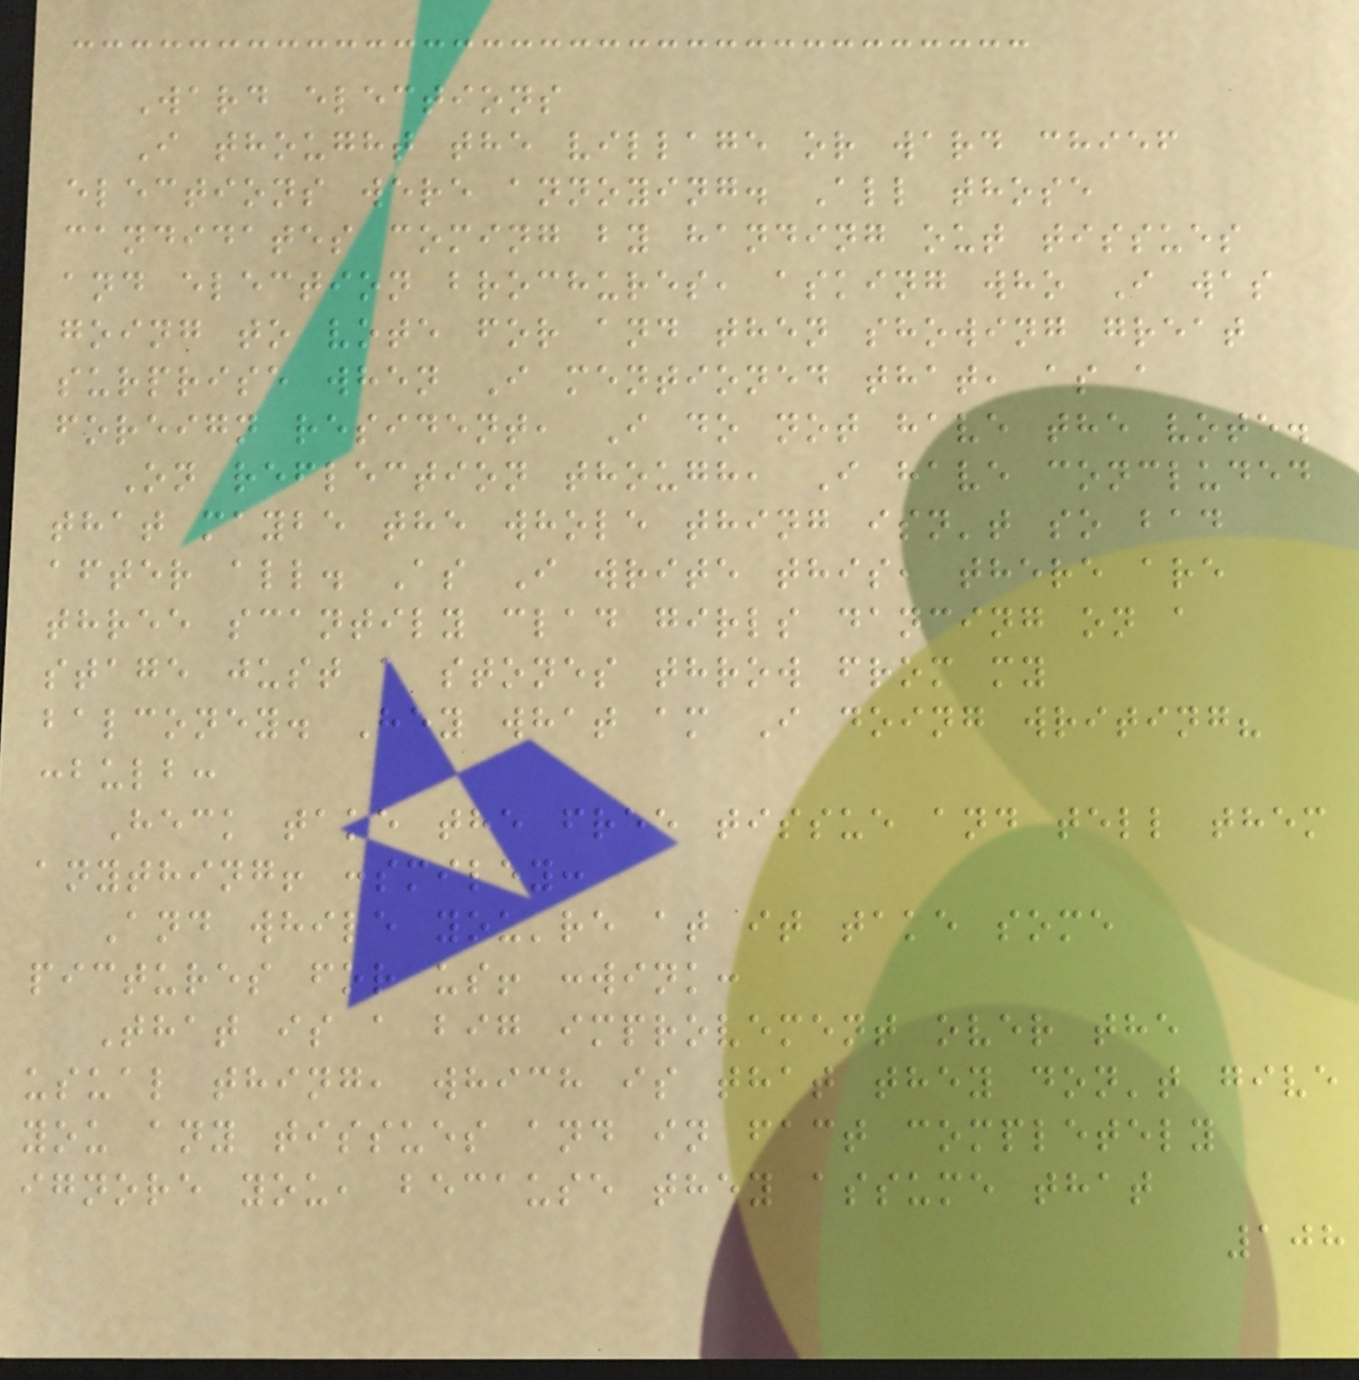Ward elections
I thought the village or ward chief
elections were annoying. All those
candidates coming by handing out tissues
and election brochures, asking who I was
going to vote for and then showing great
surprise when I mentioned that, as a
foreign resident, I do not have the vote.
On reflection though, I have concluded
that maybe the whole thing isn't so bad
after all. As I write this, there are
three scantily clad girls dancing on a
stage just a stones throw from my
balconey. Hey what am I doing writing?
:bulb:
Heck take the free tissue and tell them
anything! :smiley:
And while you're at it take some
pictures for us! :wink:
That is a big improvement over the
usual thing, which is that they don't give
you any tissues and in fact completely
ignore you, because they assume that
108
